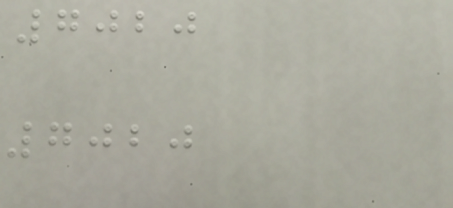7020
7020
